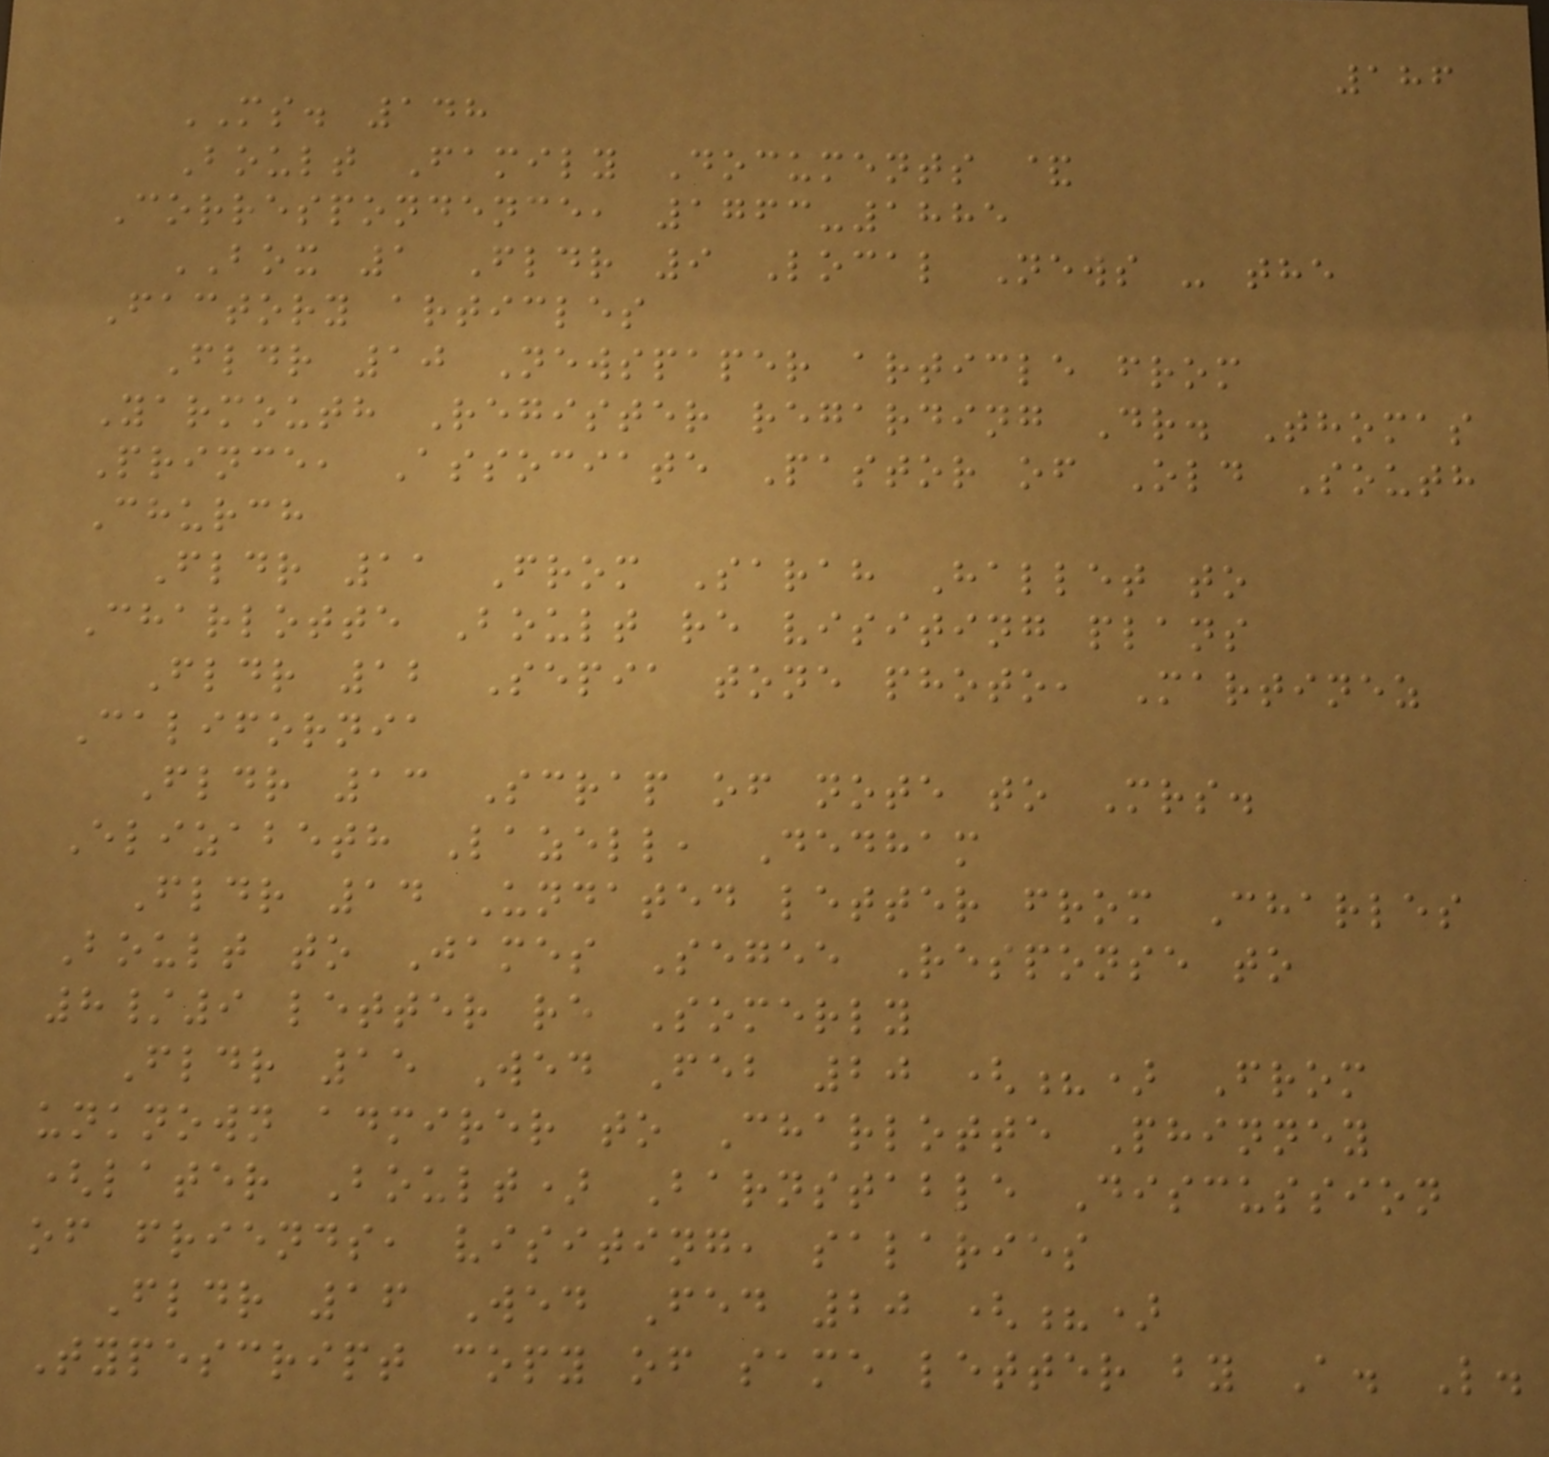186
MS. 148
Boult Family Documents &
Correspondence, 1763-1885
BOX 1 Fldr 9 Local News - the
Factory articles
Fldr 10 Newspaper article from
Yarmouth Register regarding Dr. Thomas
Prince, Associate Pastor of Old South
Church
Fldr 11 From Sarah Hallet to
Charlotte Boult re visiting plans
Fldr 12 Sepia tone photo, Martinez
California
Fldr 13 Scrap of note to Mrs.
Elizabeth Lazell, Dedham
Fldr 14 Undated letter from Charles
Boult to James Segee Response to
8/9 letter re Somerly
Fldr 15 Wed Feb 20 (?) From
unknown admirer to Charlotte Phinney
(later Boult) Barnstable Discussion
of friends, visiting, salaries
Fldr 16 Wed Fed 20 (?)
Typescript copy of same letter by A. L.
